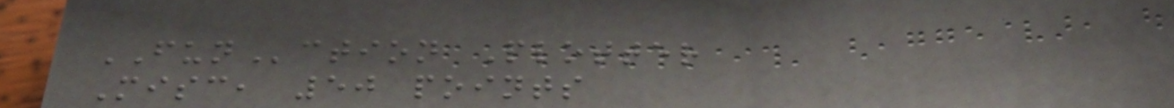FUNction Plotter
Misc, 50 points
